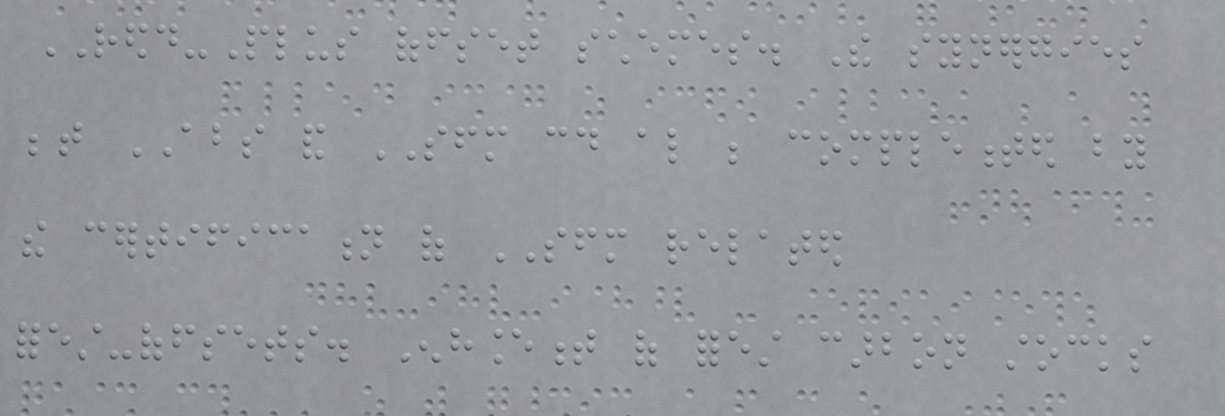REDD-Plus offset schemes. The synergies
between ABS and SFM could also be complemented by
the certification of SFM related
forest-offsets. Enhancement of forest carbon stocks
